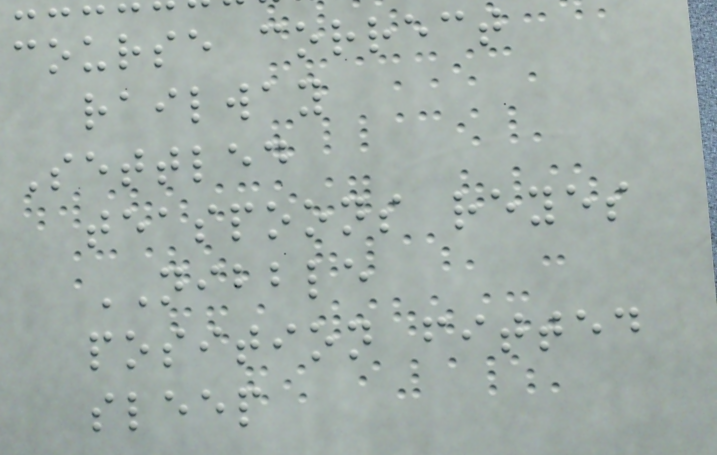course correct
railway
Settled
teaspoons reyes
NIBBLE
position fitted
sleep
